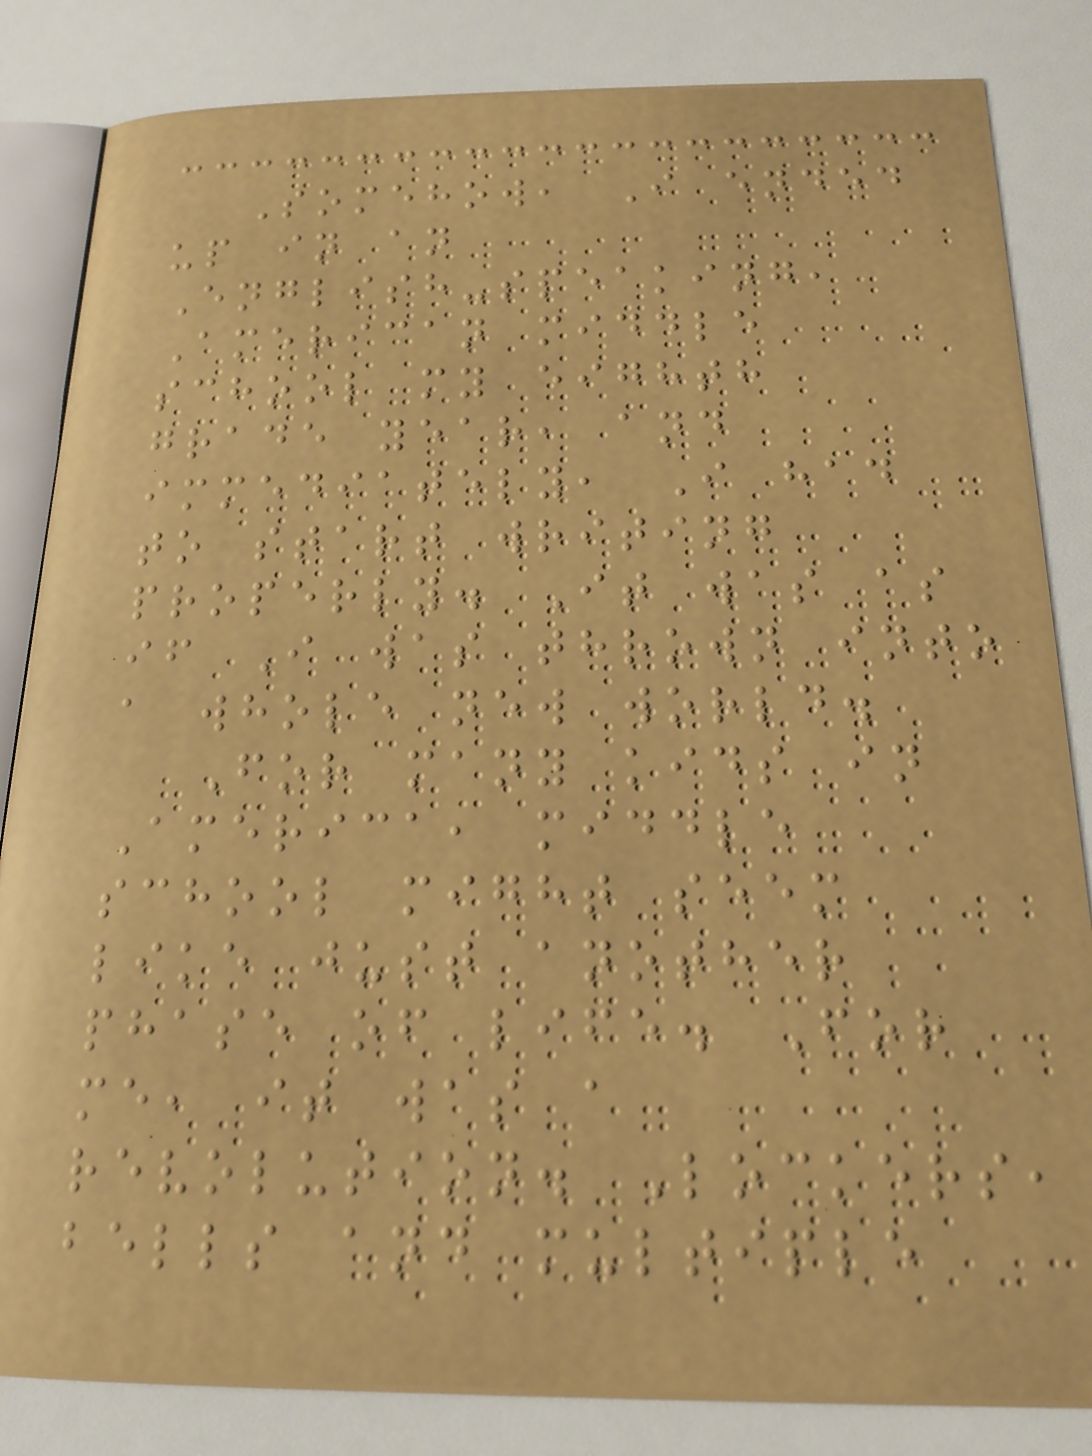Somehow, I ended
up in an
English-speaking,
American middle
school my eighth
grade year, and
immediately, I had
to start writing
properly. It was as
if I was thrown into
a whole new world.
For many kids in
America, middle
school might seem
like just another
phase of life. For
me, it was a
revolution. Lockers,
bells and multiple
